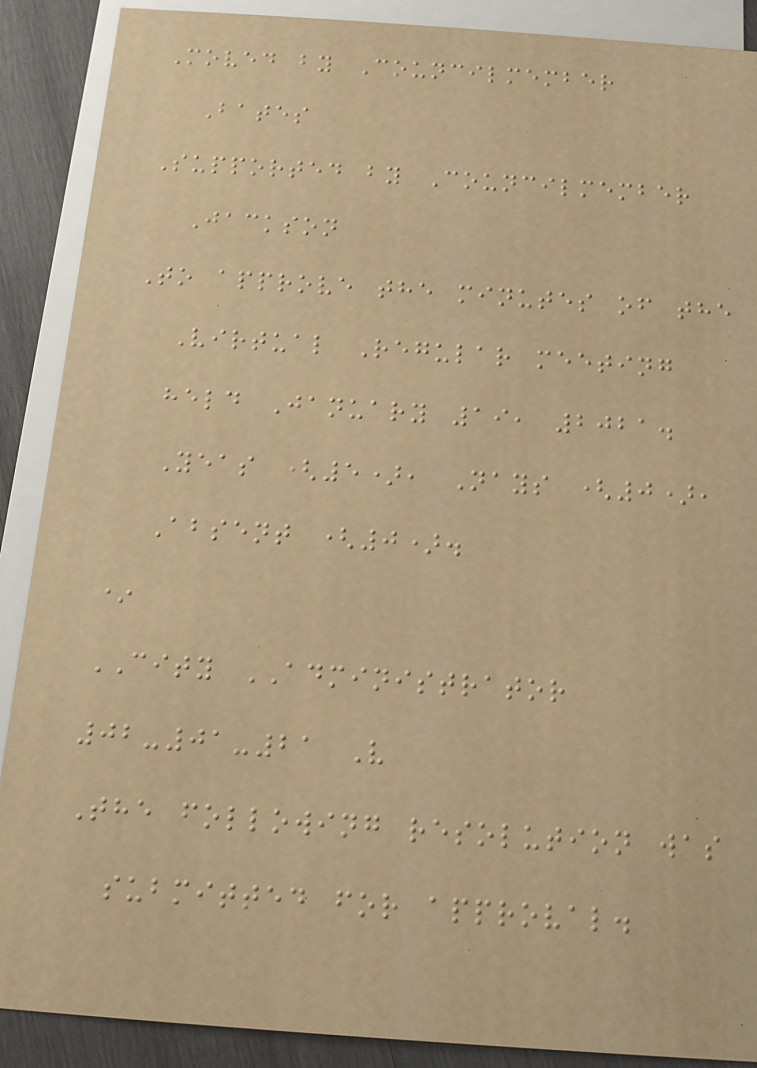Moved by Councilmember
Bates
Supported by Councilmember
Jackson
To approve the minutes of the
Virtual Regular meeting
held January 19, 2021.
Yeas (5), Nays (0),
Absent (0).
*
CITY ADMINISTRATOR
02-01-21 V
The following resolution was
submitted for approval.
